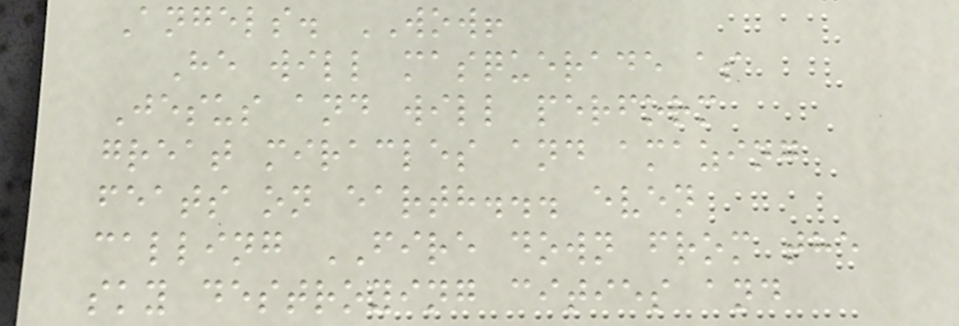Angels. WOW!
He will masquerade as
Jesus and will perform
great miracles and amazing
feats on earth... even
calling FIRE down from the
sky destroying cities and
